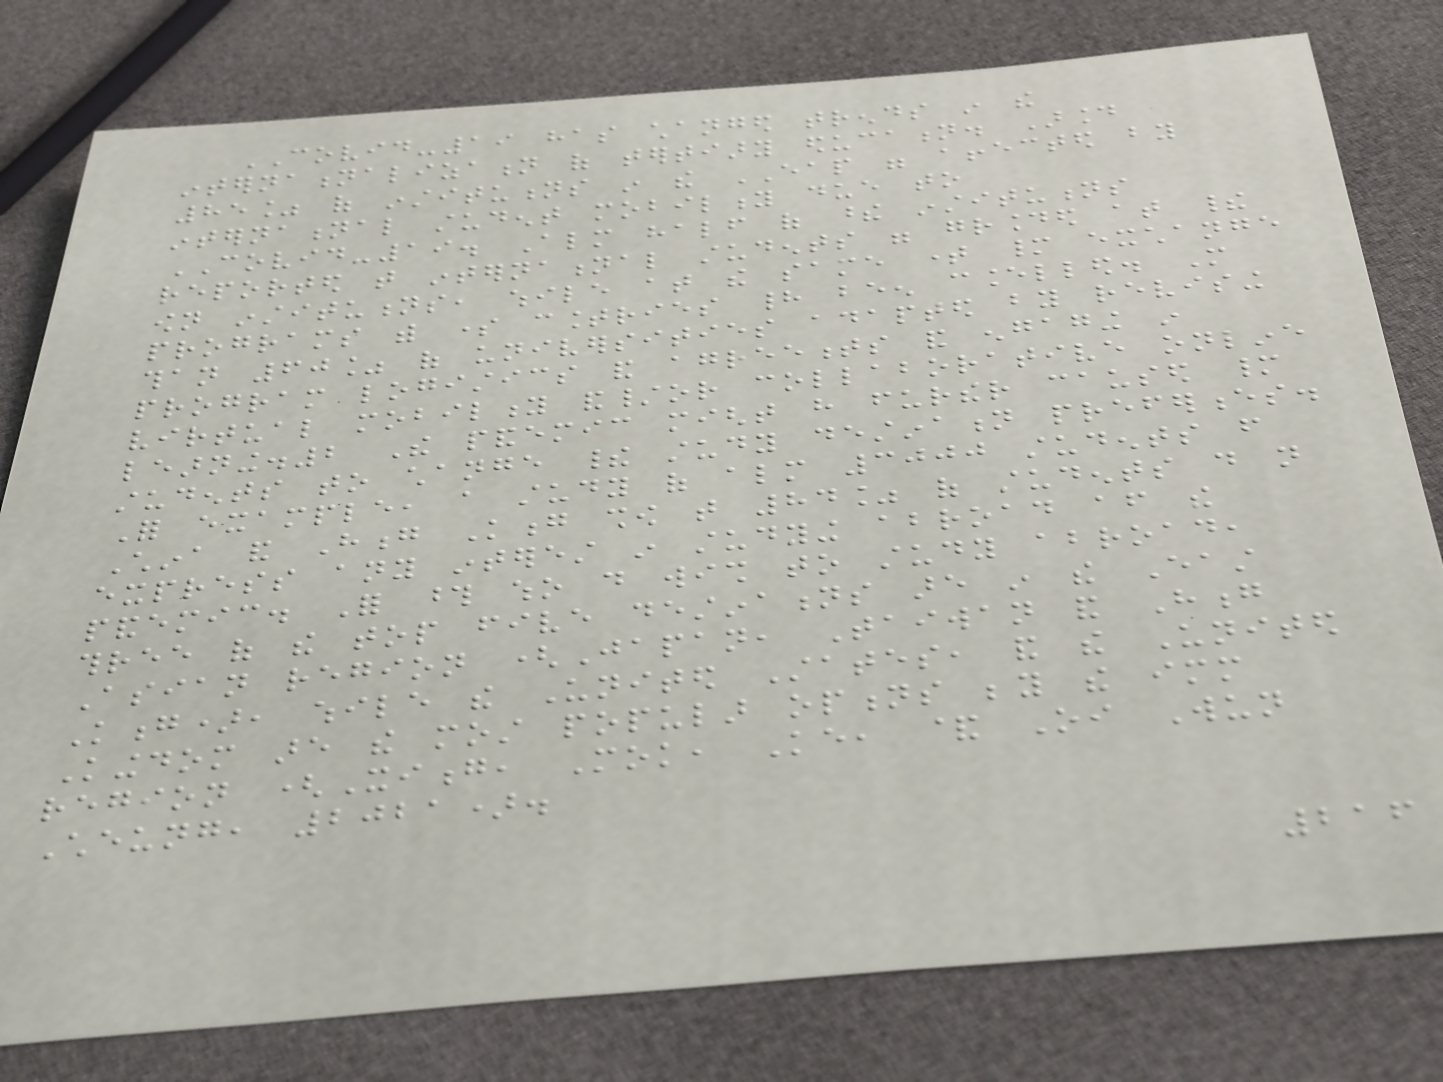COVID-19 has changed trends in the
internationalization of tertiary education. Around
85% of institutions in the EAP were affected by
international student mobility due to
COVID-19. Almost half of these institutions
reported that international students were grounded at their
own institutions, while at the same time many exchange
programs with some countries had been cancelled. More
than 60% of universities adapted by revising
program logistics and agreements and engaging in
virtual mobility and/or collaborative online
learning.2 The pandemic might have further caused many
students to change their study destination preferences.
For example, a study of almost 3000 students from
China and Hong Kong show that 84% of students do not
express any interest in studying abroad after the
pandemic. For those who do wish to study abroad,
three of the top five destinations are in the East
Asian region (Japan, Taiwan and Hong
Kong), while the United States, and the United
Kingdom are the most popular options beyond the immediate
region (Xiong, Mok, Ke, & Oi Wun
Cheung, 2021).
216
